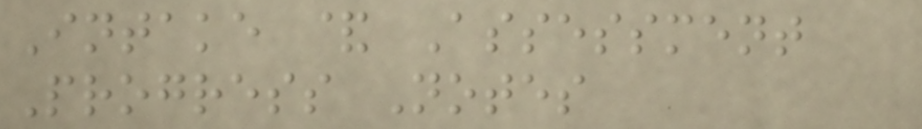Intake & Assessment
Progress Notes
